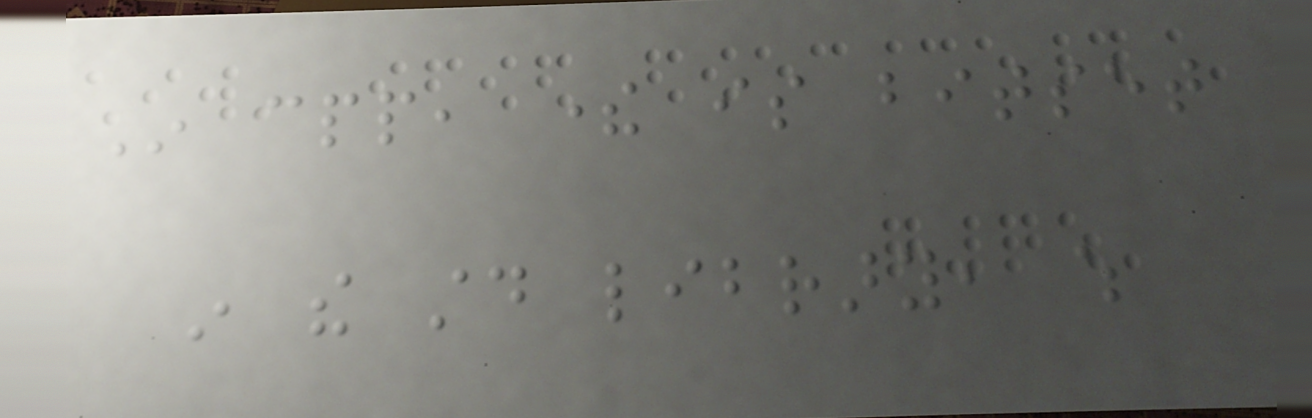In cpp, there is bitset
in the std library, which
